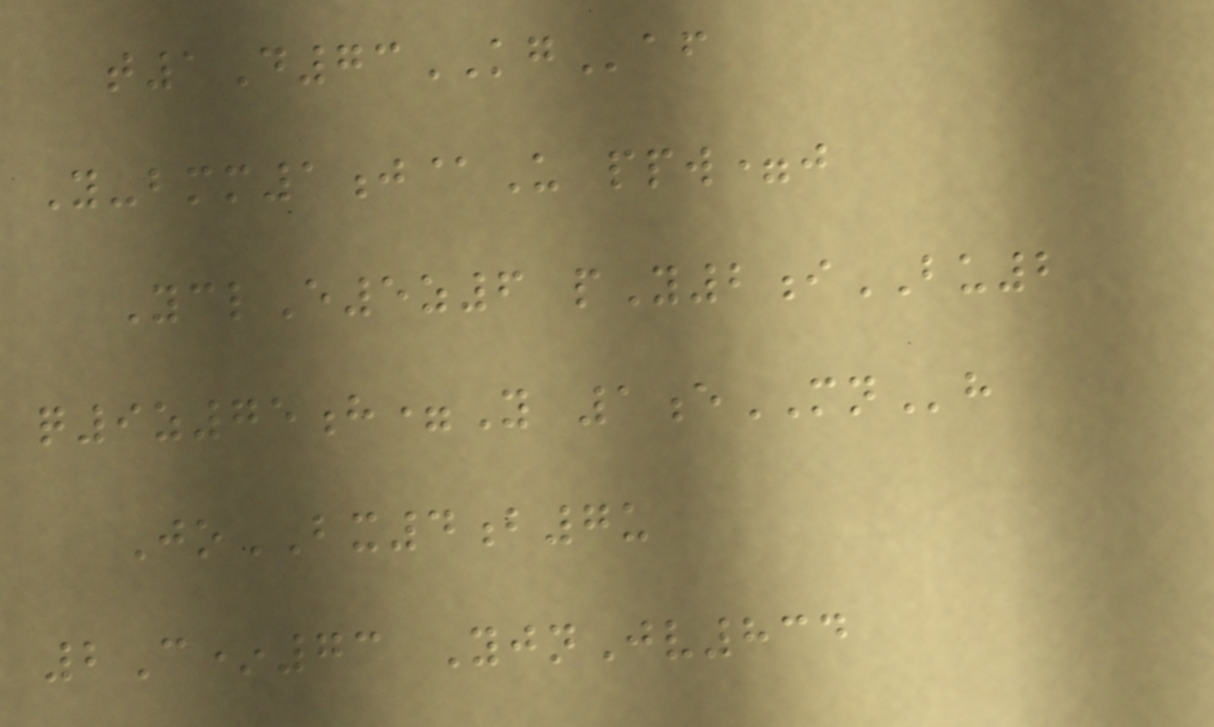t1D73KGaf
Y-bmm1j@U ppw=j
YclE5z6 pY2iBU2
q9z75h=Y 1eMNh
JoBX4b7u
2C*73 YjnJv834
